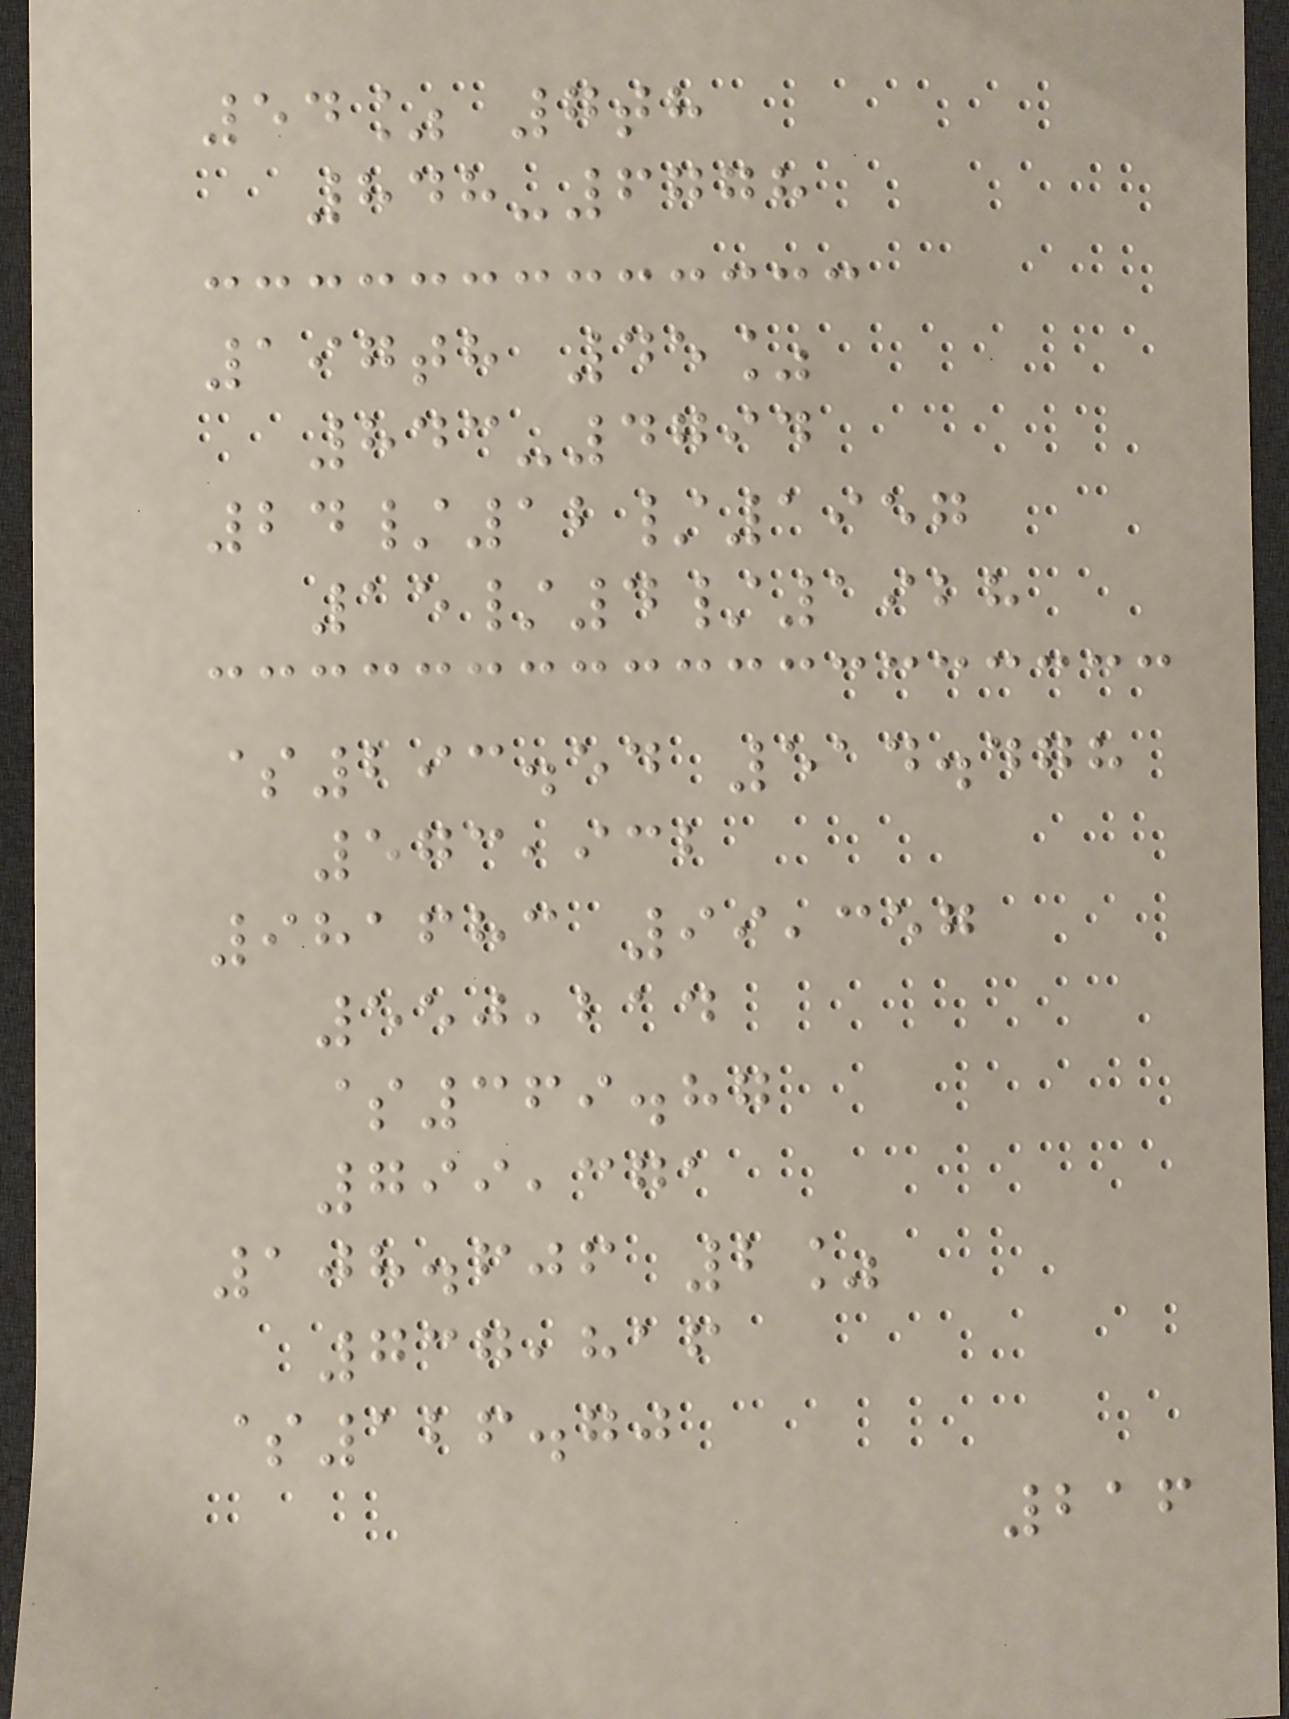54% 7th
848-6778
197th 45%
843-4794
24/12/1957
15/4/1928
$293.54 514.478
573,932
981683 99,357
550,214
$369.87
799,371
108.606 2%
737,816
$126.70
216
